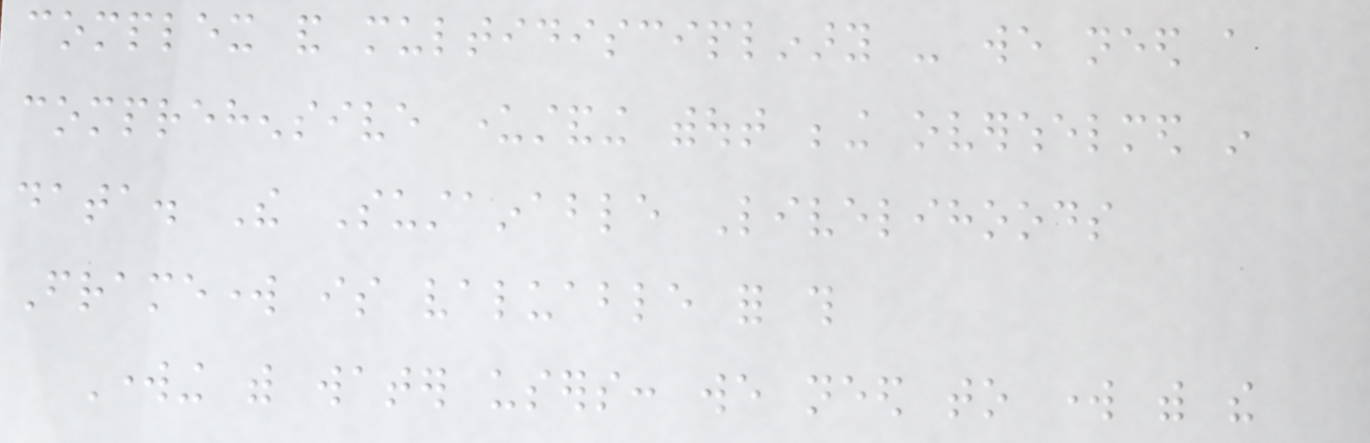complex and multidisciplinary - we need a
comprehensive understanding without being overwhelmed in
data. The Sustainable Livelihoods
Framework is valuable for this
Working with water users: we need to work with the
